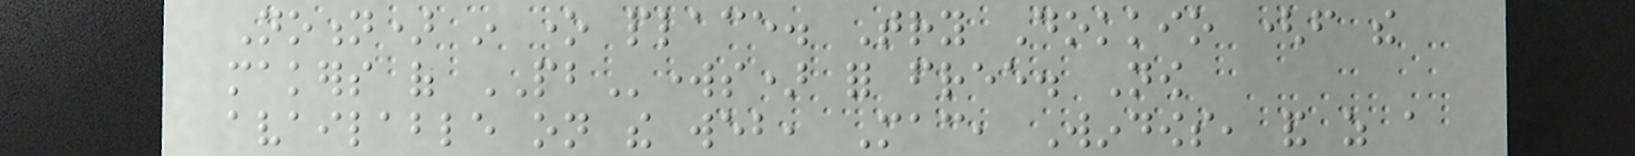Notion) in one place. Try Dokkio (from the
makers of PBworks) for free. Now
available on the web, Mac, Windows, and as a
